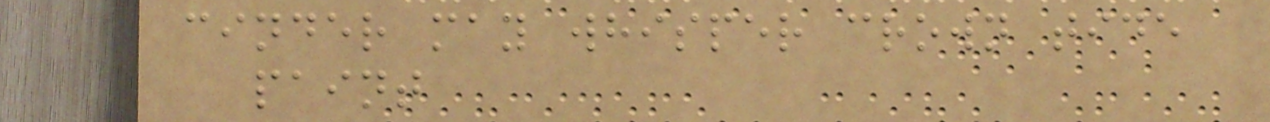cinder may whisper crown tide
paint
